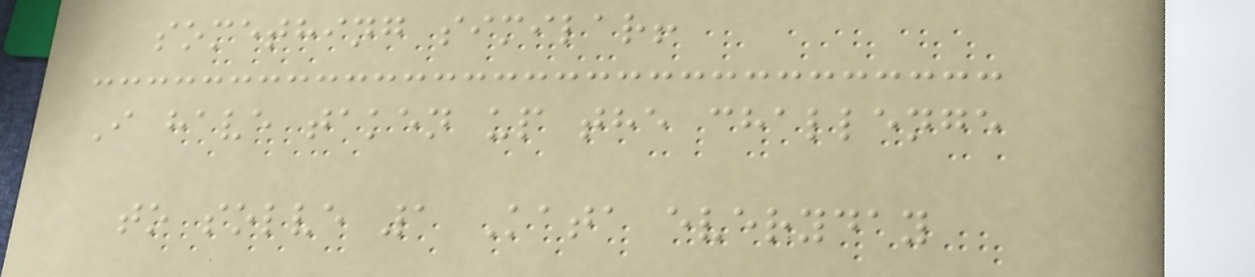something similar!
I have taken up the challenge
to solve 1 Kata everyday
